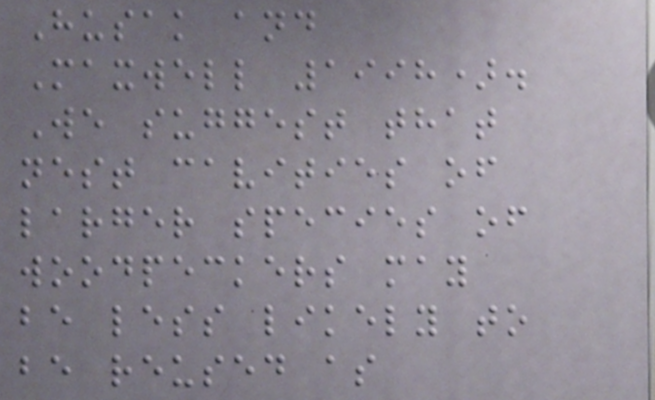Husak and
Maxwell 1998).
We suggest that
nest cavities of
larger species of
woodpeckers may
be less likely to
be reused as
